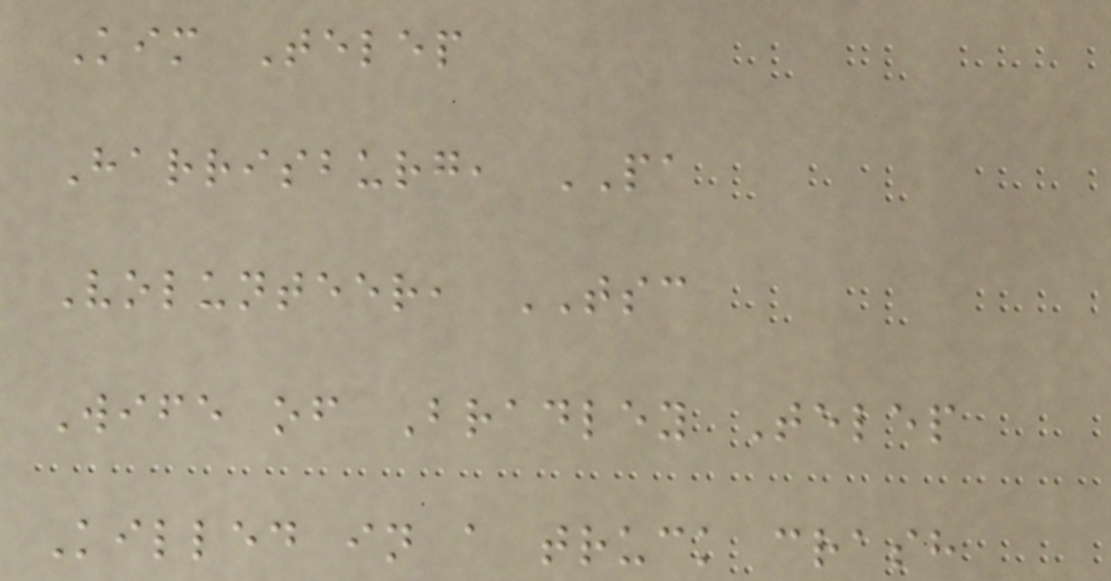Kim Telep
Harrisburg, PA
Volunteer, TSC
Wife of Bradley Telep
Killed in a truck crash
